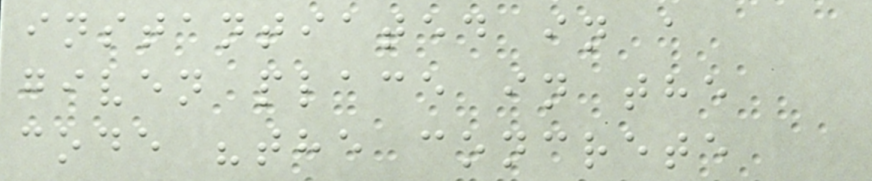instantiated in a
given place in the
code "the concrete
